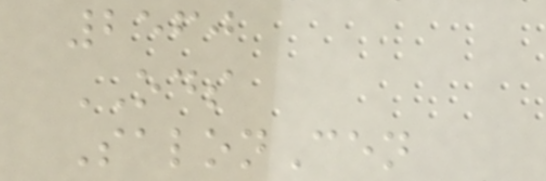2560
ODS
SalonCen
